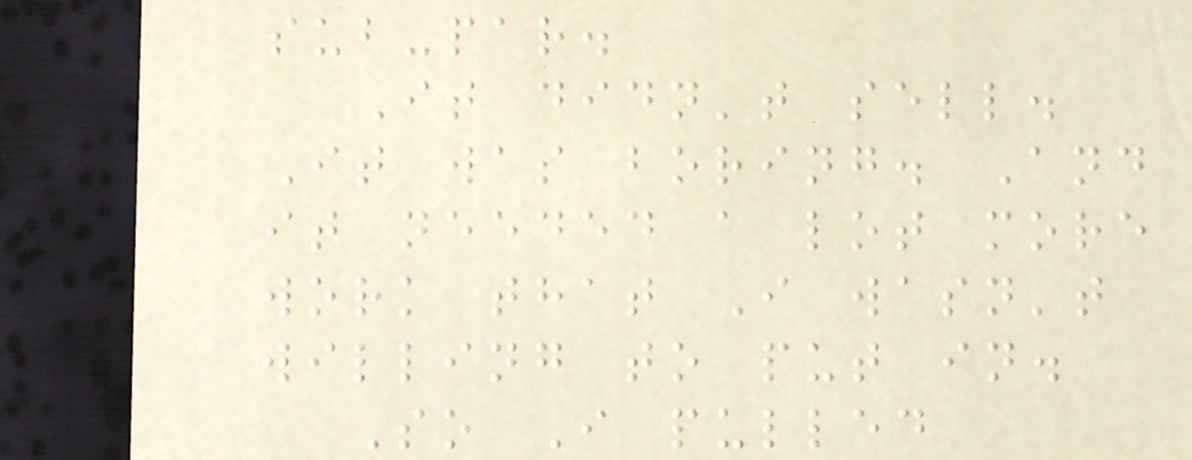sub-par.
It didn't sell.
It was boring. And
it needed a lot more
work that I wasn't
willing to put in.
So I pulled
